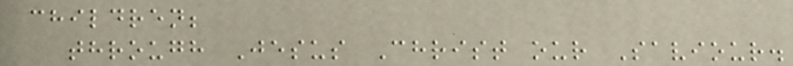children;
through Jesus Christ our Saviour.
